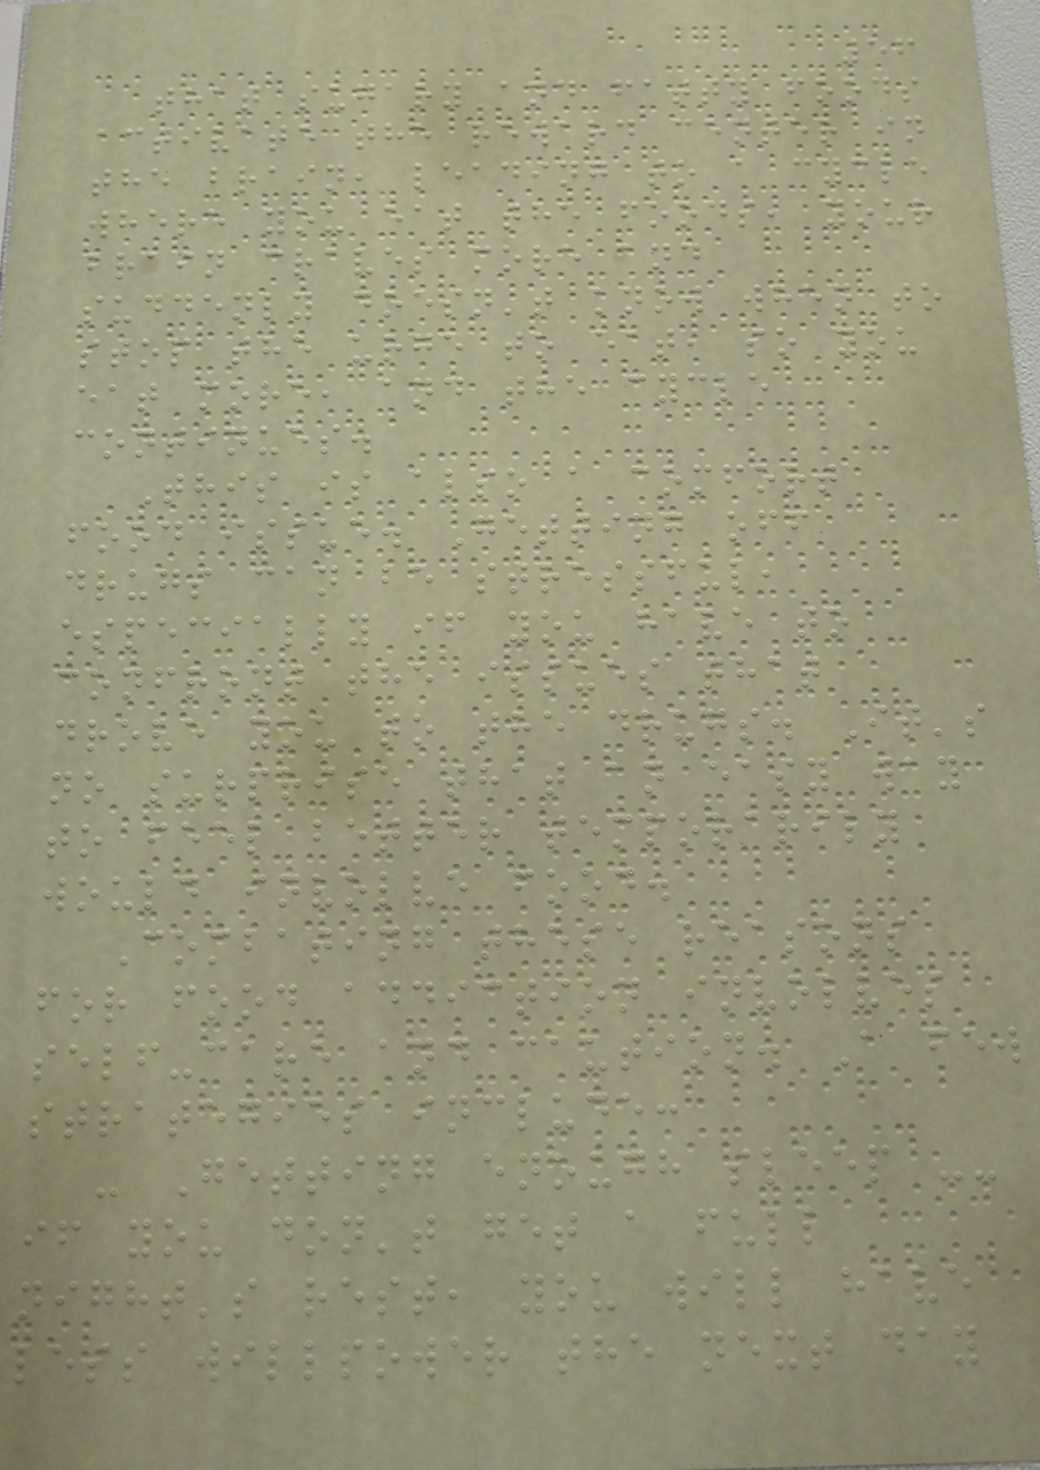56
that sugary and fatty foods
activate the reward center in
the brain, leading to a cycle
where you eat the foods, your
brain craves more and
suddenly doesn't know when to
stop the urge to eat, so you
eat more, and the cycle
continues.
This is also a comfort
food issue. Getting off
drugs can be stressful,
especially if you have to
confront the issues that
drove you to the drugs. It's
no surprise that an easy way
to feel better temporarily
would involve food.
Combating these reasons
for food addiction involves
self-care and caution. A few
strategies include:
- Getting enough sleep --
if you don't get a full
night's rest, you will have
less willpower the next day
